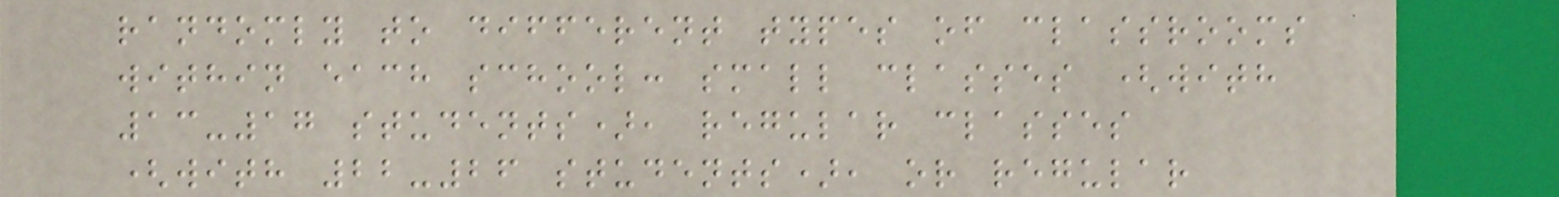randomly to different types of classrooms
within each school: small classes (with
13-17 students), regular classes
(with 22-26 students), or regular
